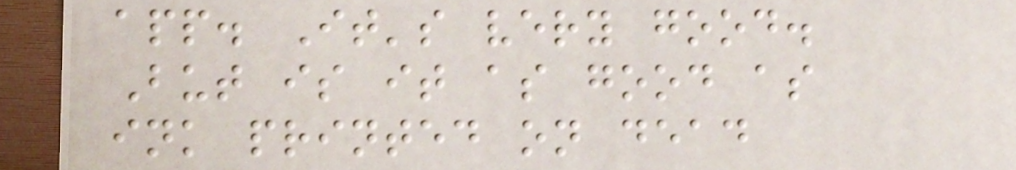app. It's very good.
But is it as good as
ink printed on dead
